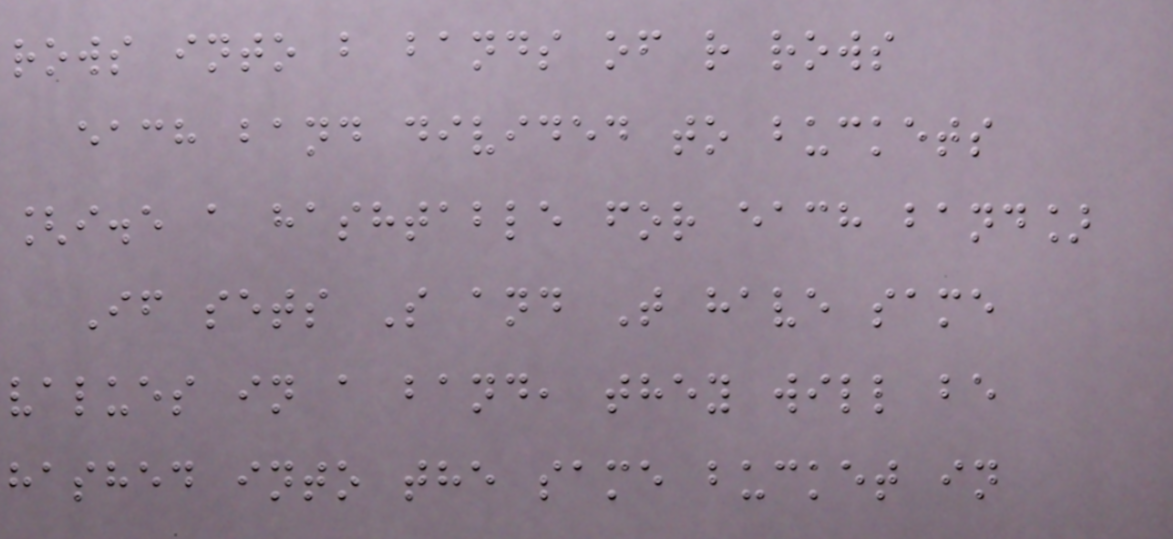rows into b bands of r rows
each band divided to buckets
[i.e a hashtable for each band]
If sets S and T have same
values in a band, they will be
hashed into the same bucket in
